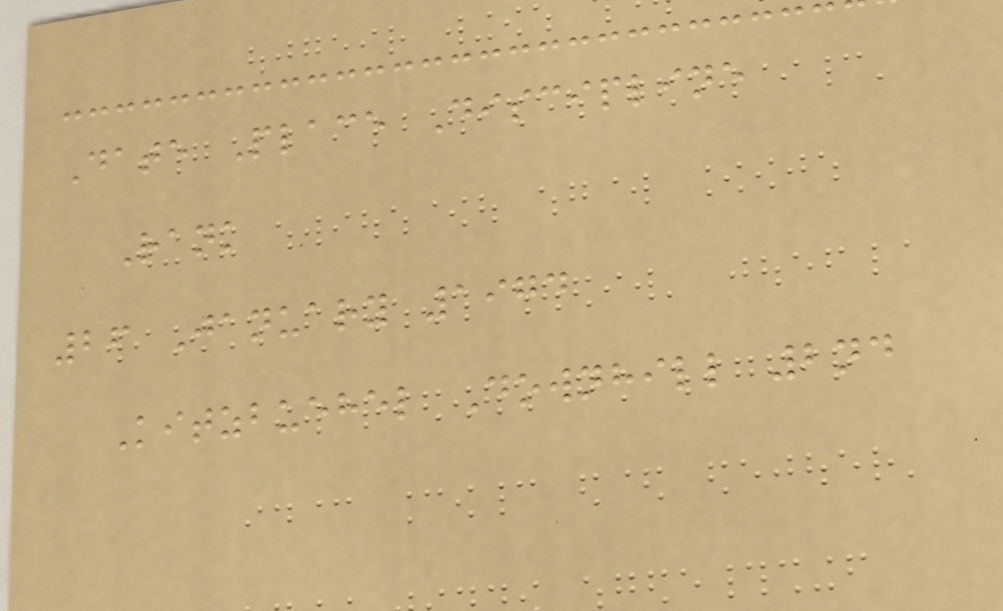Date Place Discipline
Rank
26 January 1974
Kitzbuehel Downhill 2nd
